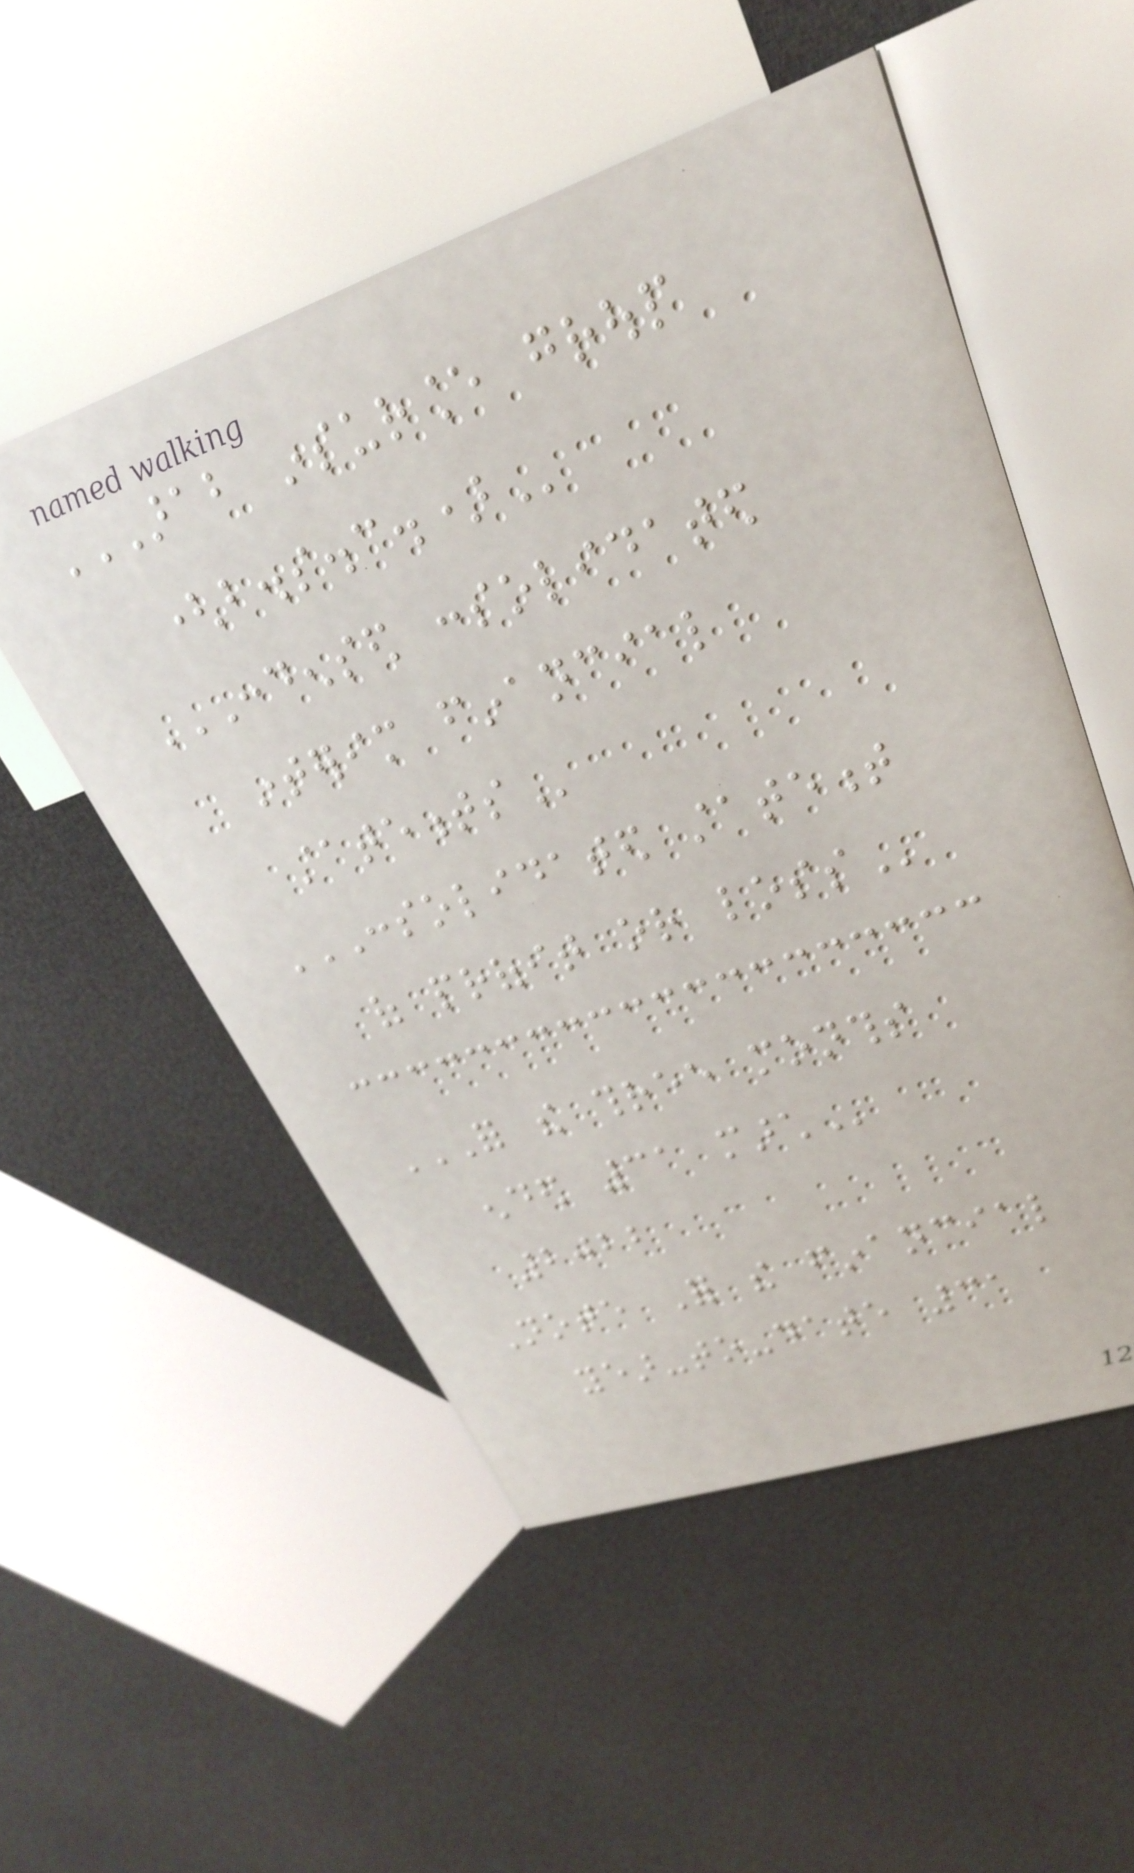ARAB INSURANCE GROUP
(B.S.C.)
CONDENSED CONSOLIDATED
INTERIM FINANCIAL
STATEMENTS
CONSOLIDATED STATEMENT
OF PROFIT OR LOSS
FOR THE THREE MONTHS
ENDED 31 MARCH
2022
Note For the financial
year-to-date 31
